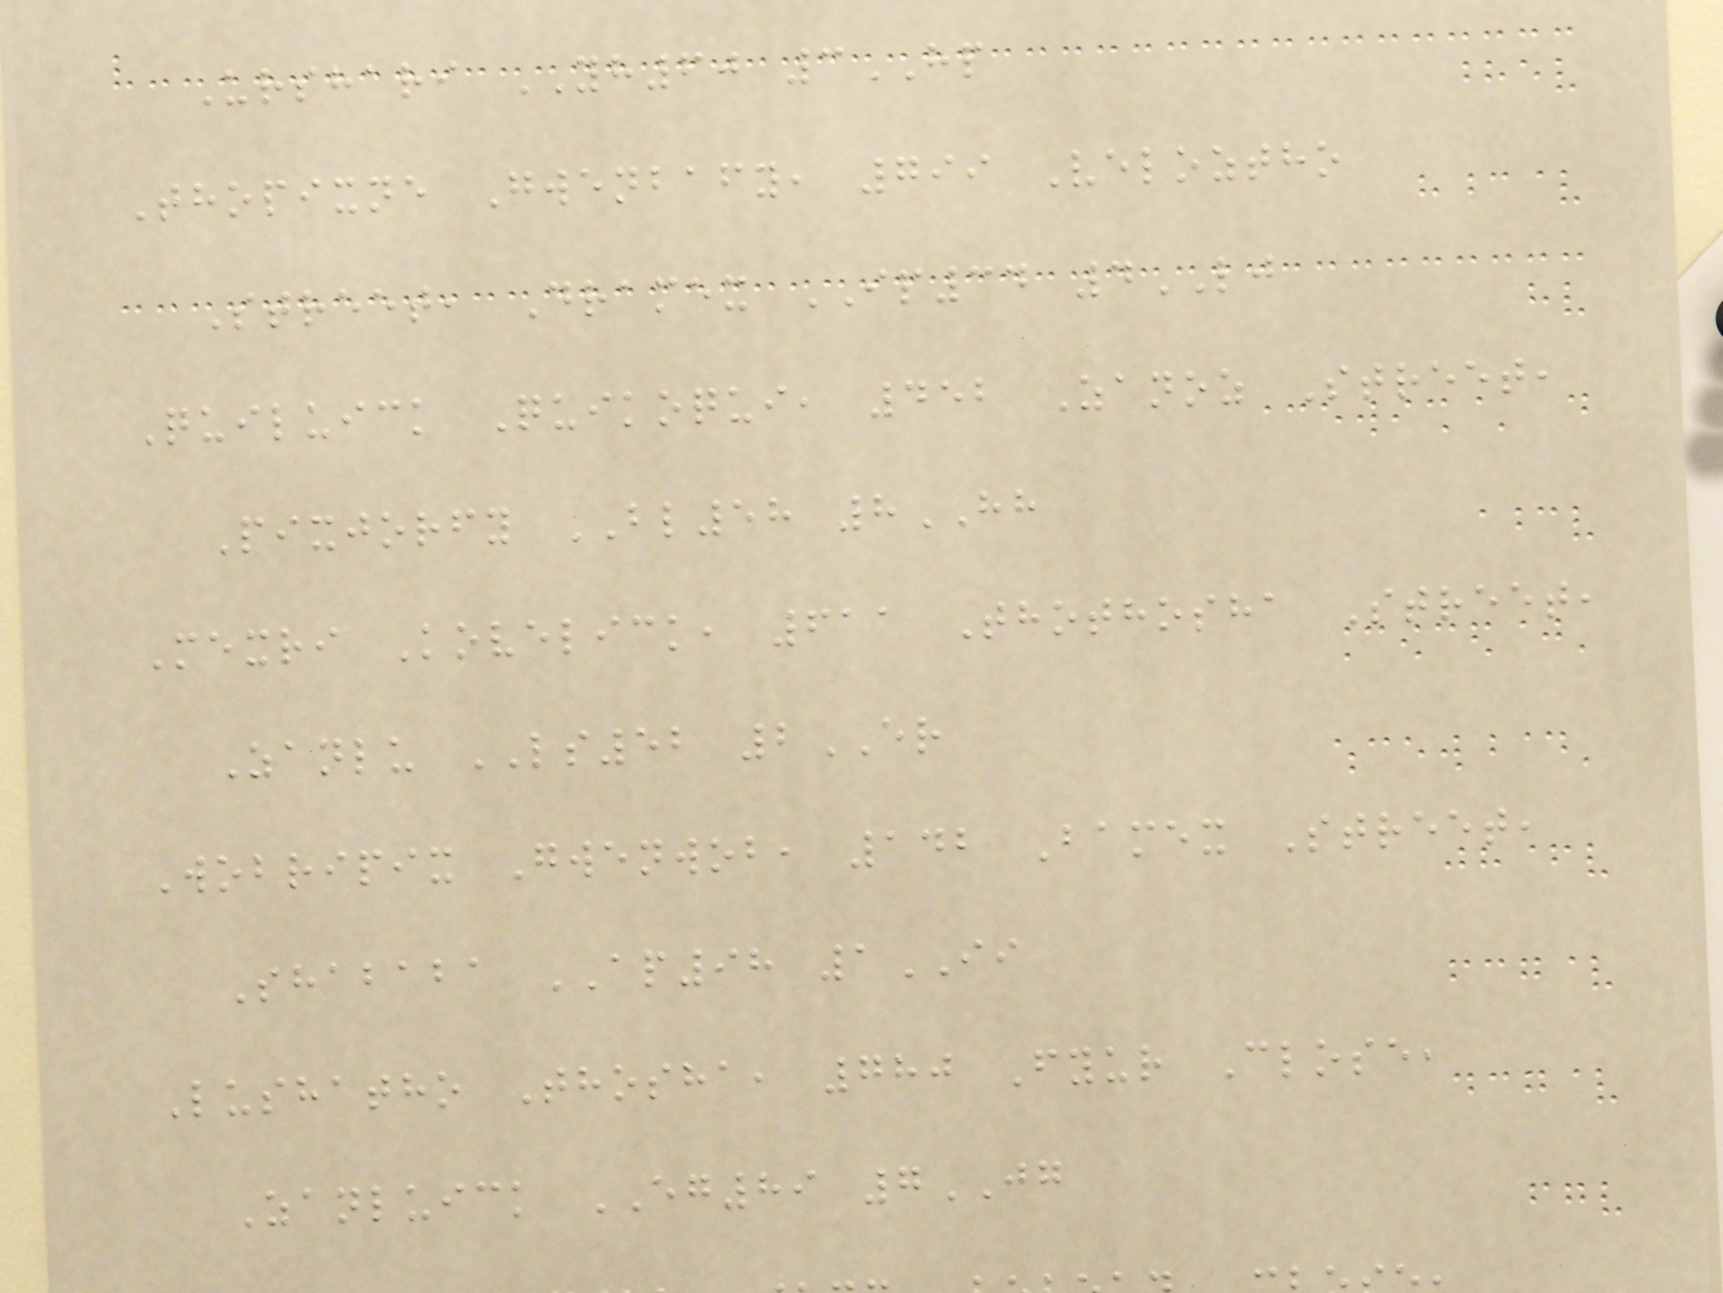Urshari YH60 3HP
Thopixne Gwenbafy, 799 Veloztho
Street, Dramex IP34 4LJ
Quiluick Quikoqui, 452 Zanoz Street,
Pixjorfy BL58 8HH
Mexri Kovelick, 611 Thothosha Street,
Zanlu LS52 2ER
Wobripix Gwenwob, 142 Bamex Street,
Shababa AP98 1II
Lushatho Thosha, 780 Fyur Close,
Zanluick EG89 7JG
